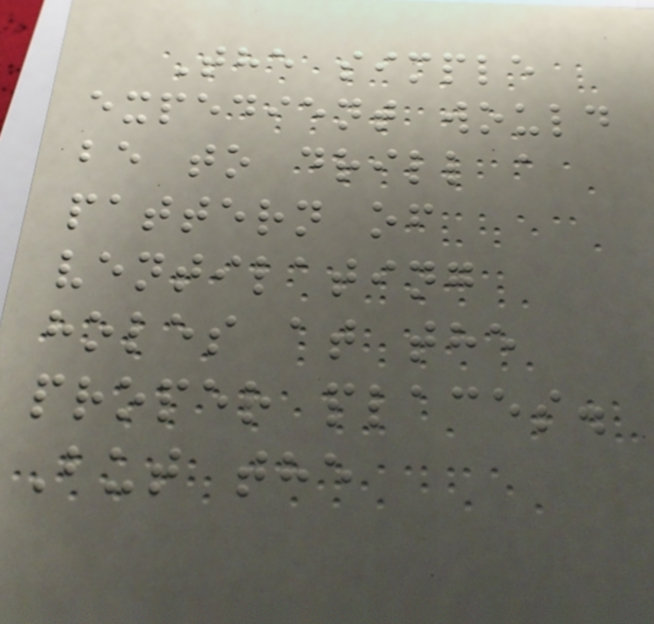The simple
expedient would
be to drill a
pattern of
ventilating
holes at the
proper places.
But the
